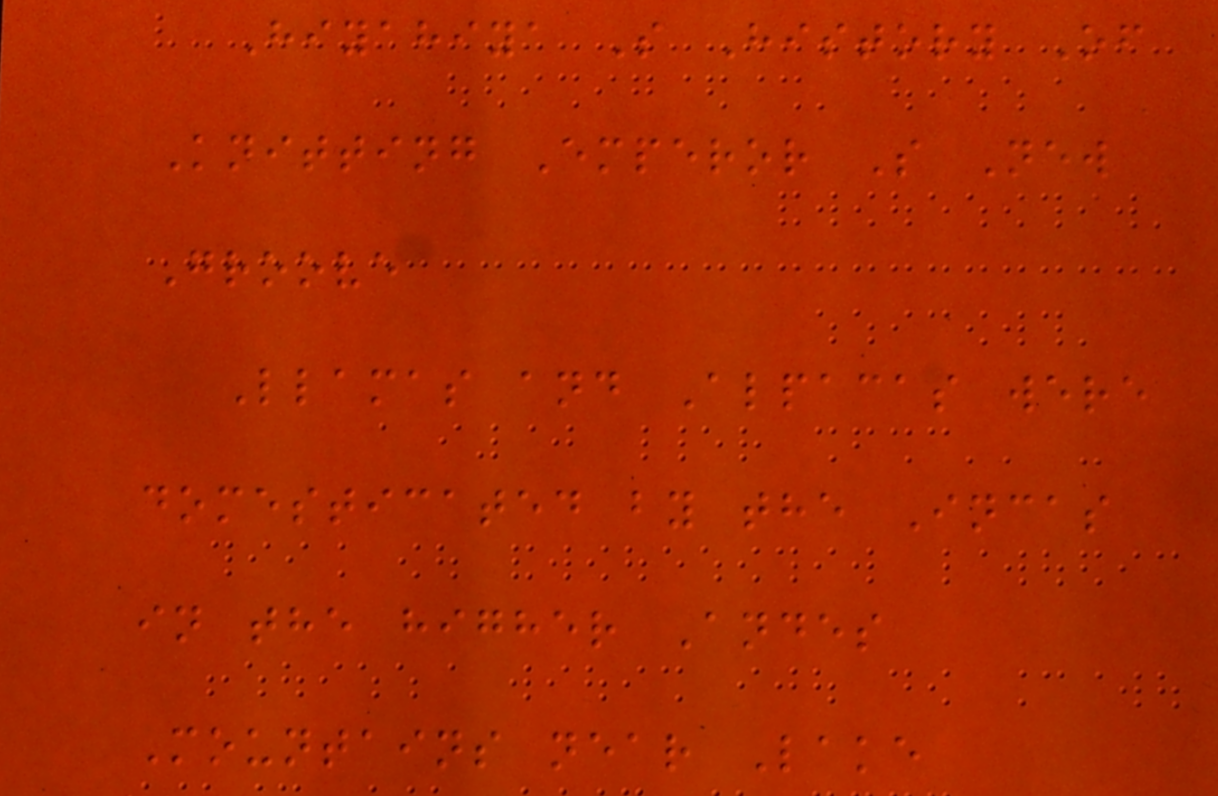Hiyahiya S History Of
Knitting Emperor S New
Groove
Llamas and Alpacas were
domesticated by the Incas
in the higher Andes
Mountains near Lake
